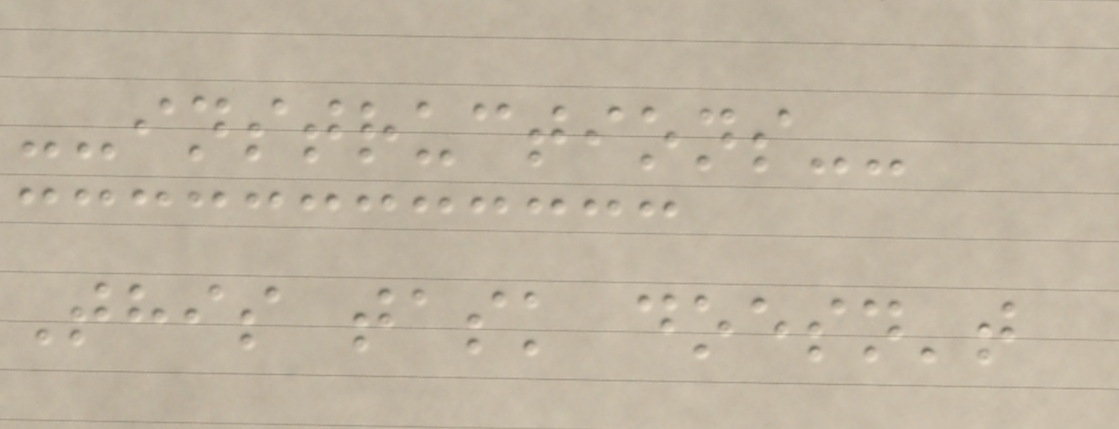--instructions--
This task doesn't
